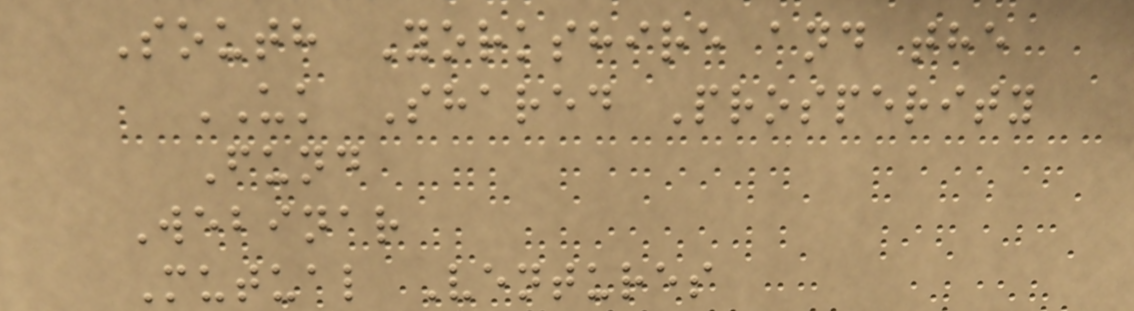South Yorkshire and the
UK Shared Prosperity
Fund
Webinar
Mutual Ventures
